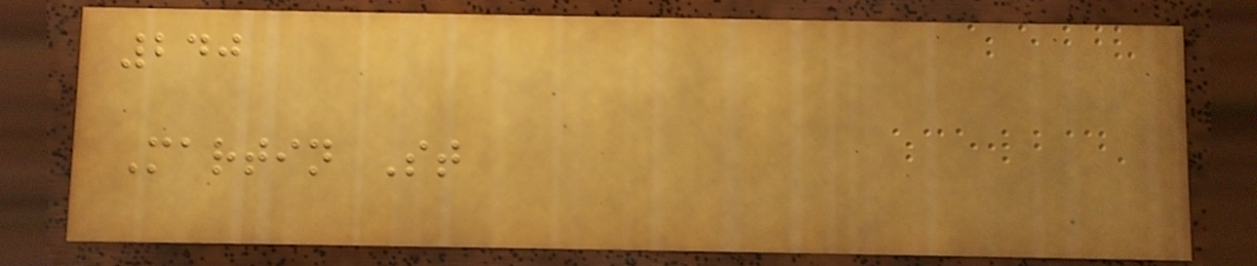240
Martin St
